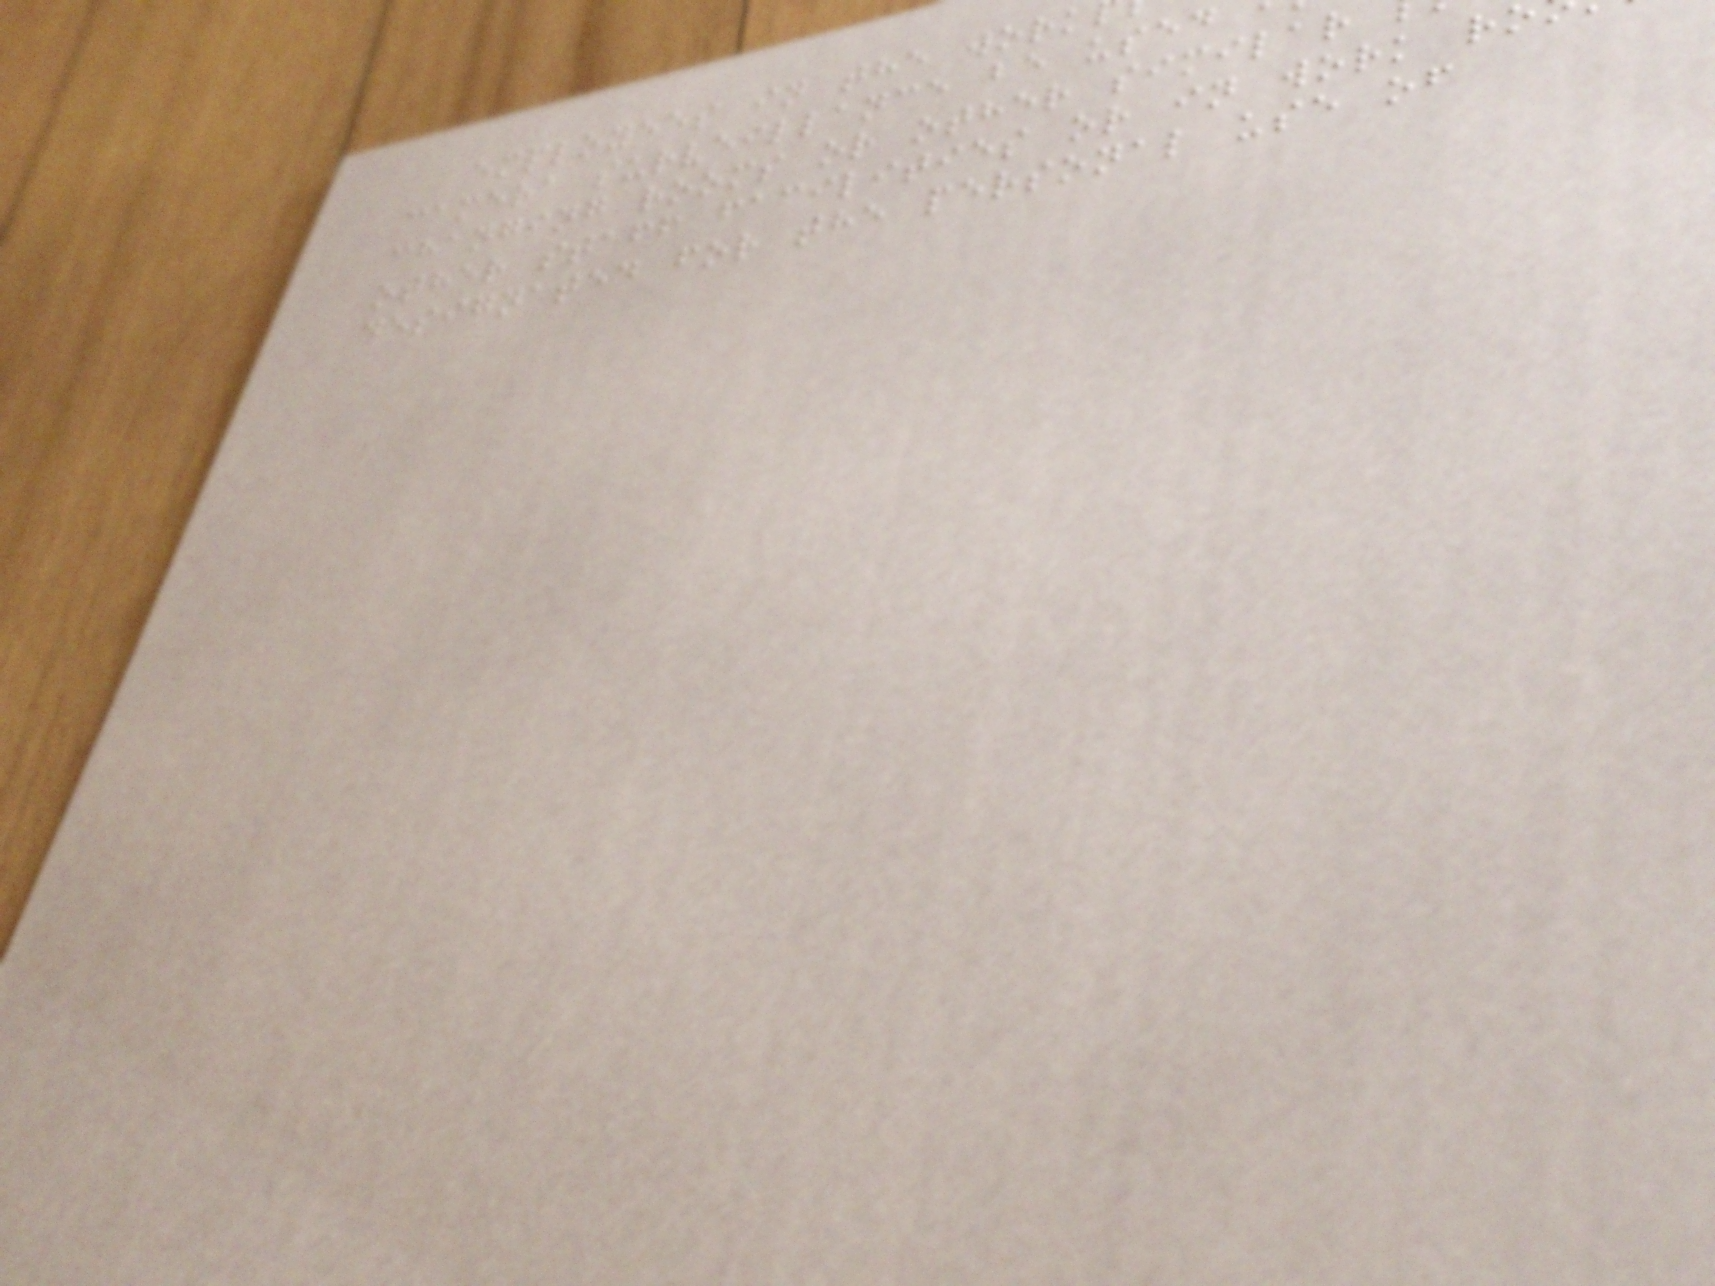employees in the work
camera surveillance be used
changing rooms or other similar
other staff facilities or in work r
designated for the personal use of
